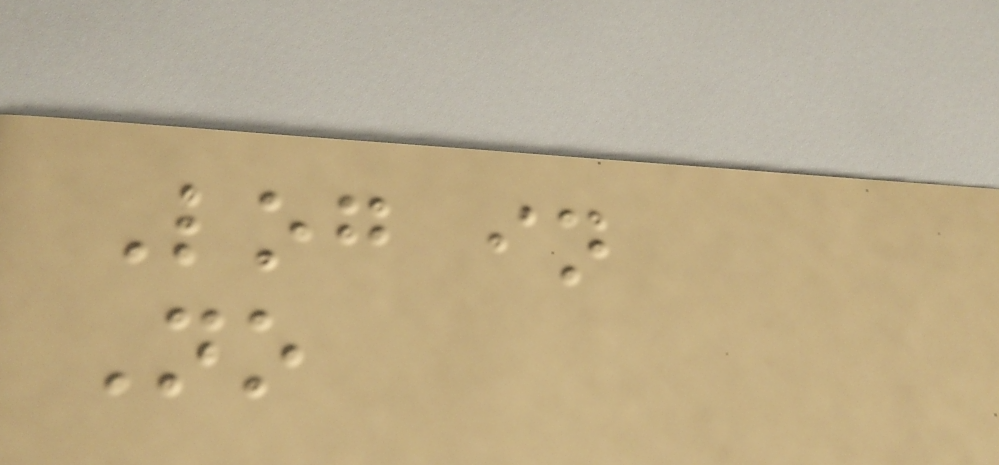Log in
No
